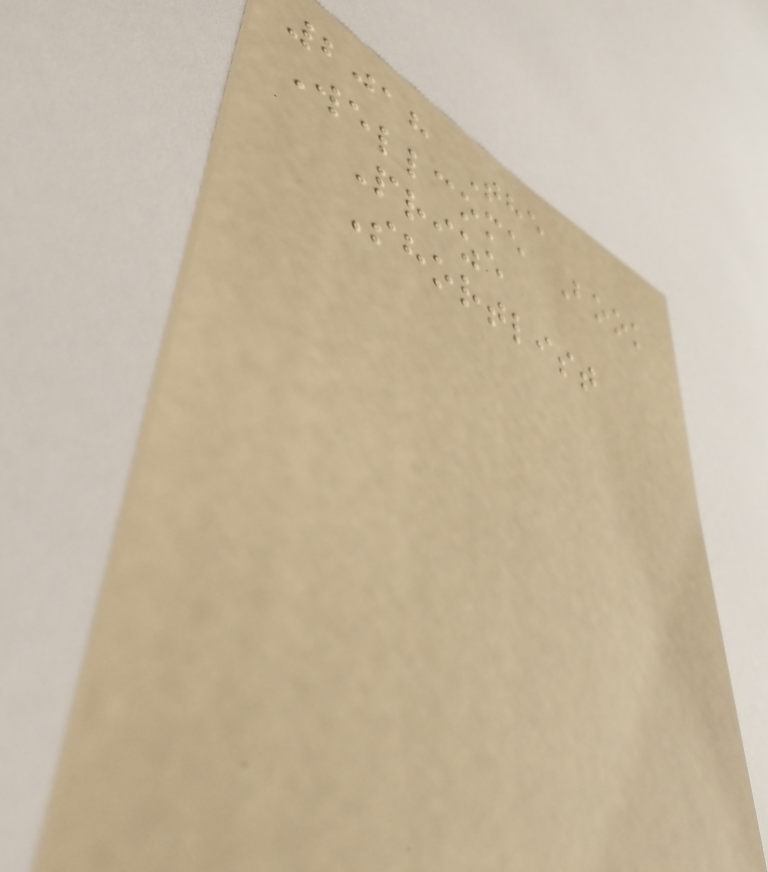2018 The
Wellcome Book
Prize
Shortlist
